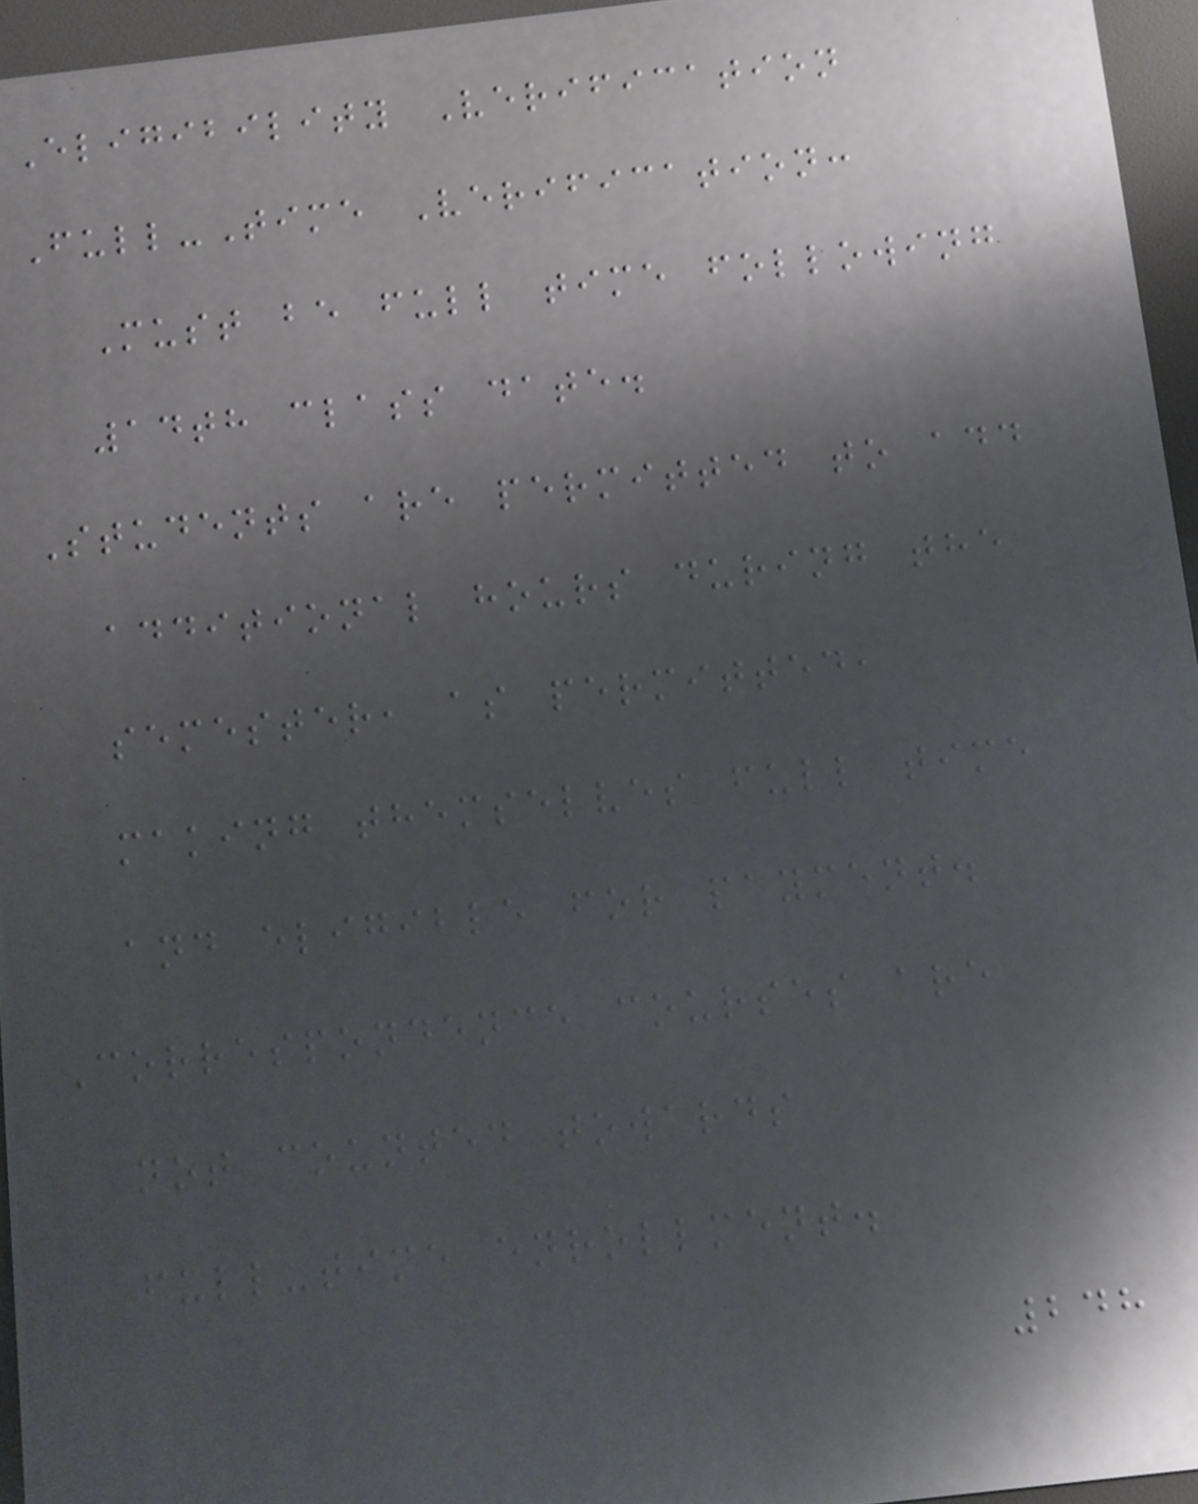Eligibility Verification
Full-Time Verification:
Must be full time following
14th class date.
Students are permitted to add
additional hours during the
semester, as permitted,
making themselves full time
and eligible for payment.
Correspondence courses are
not counted towards
full-time enrollment.
248
